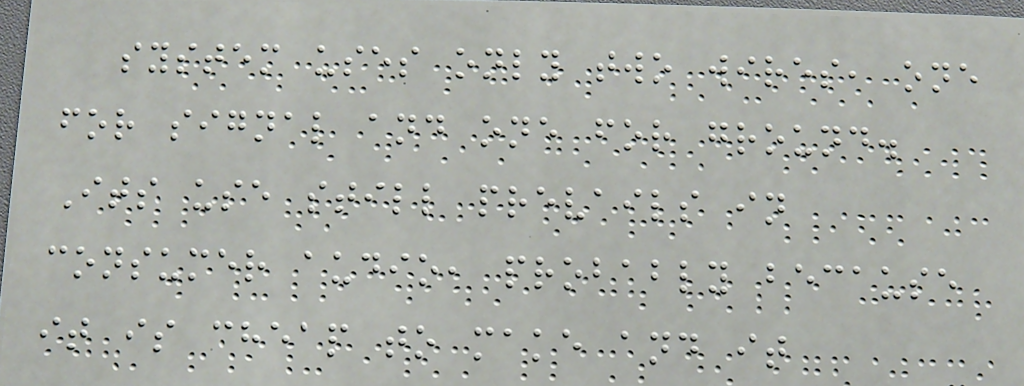system uses only two wires, one
for signal and one for ground.
Its use still prevails in
consumer audio, probably because
it is cheap to make and it
